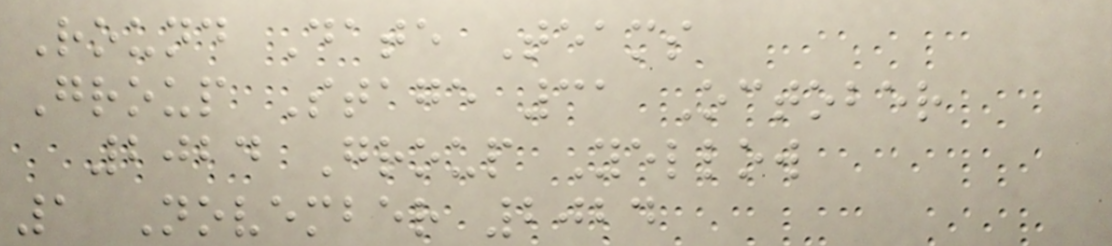Round Date Teams
Group Stage 31 October
2024 Group Yellow
1 November 2024
